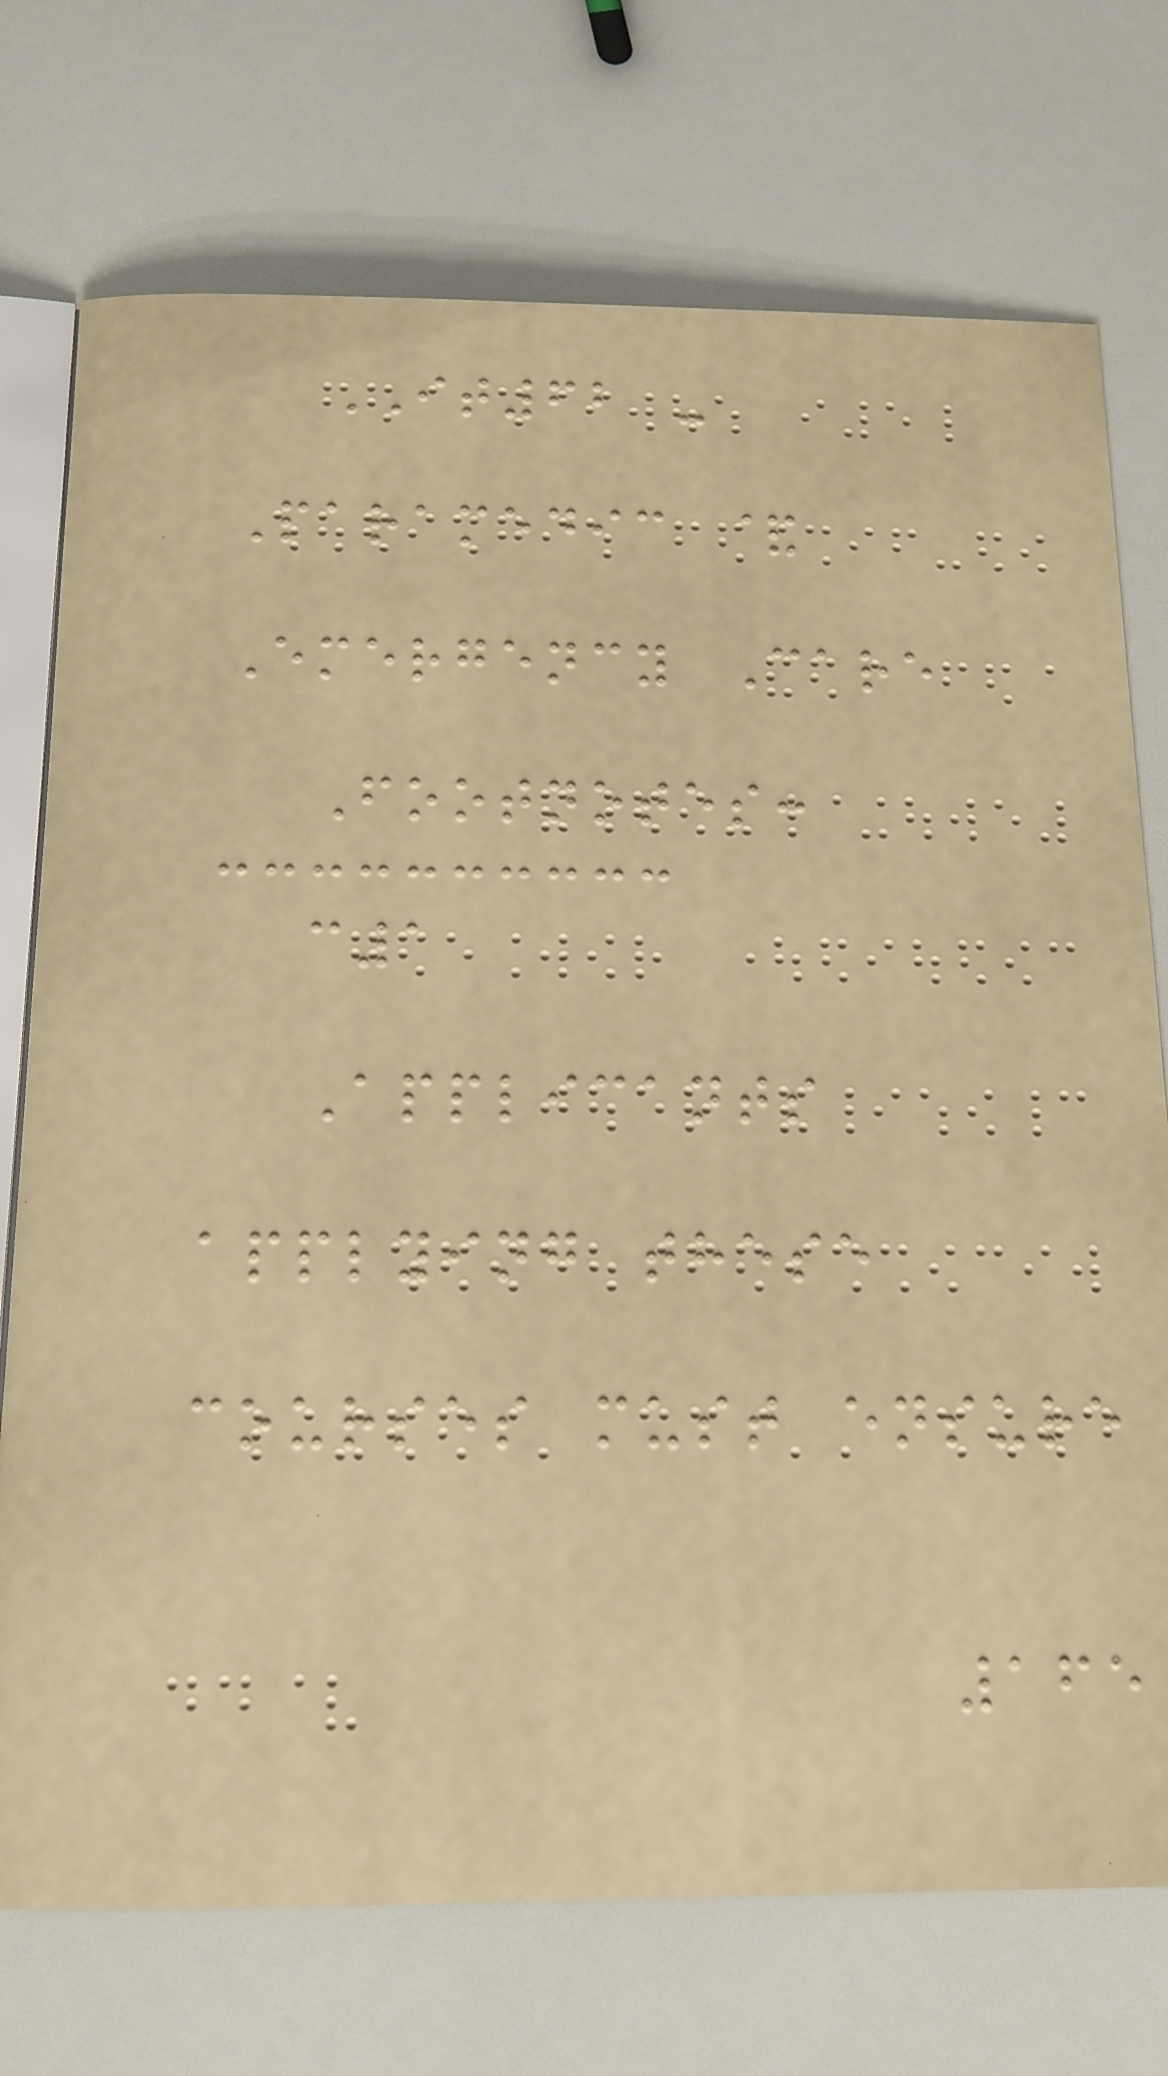IT62 -
Paramedic &
Emergency Care
Footnotes:
c1
Applicants
applying these
courses must ensure
165
